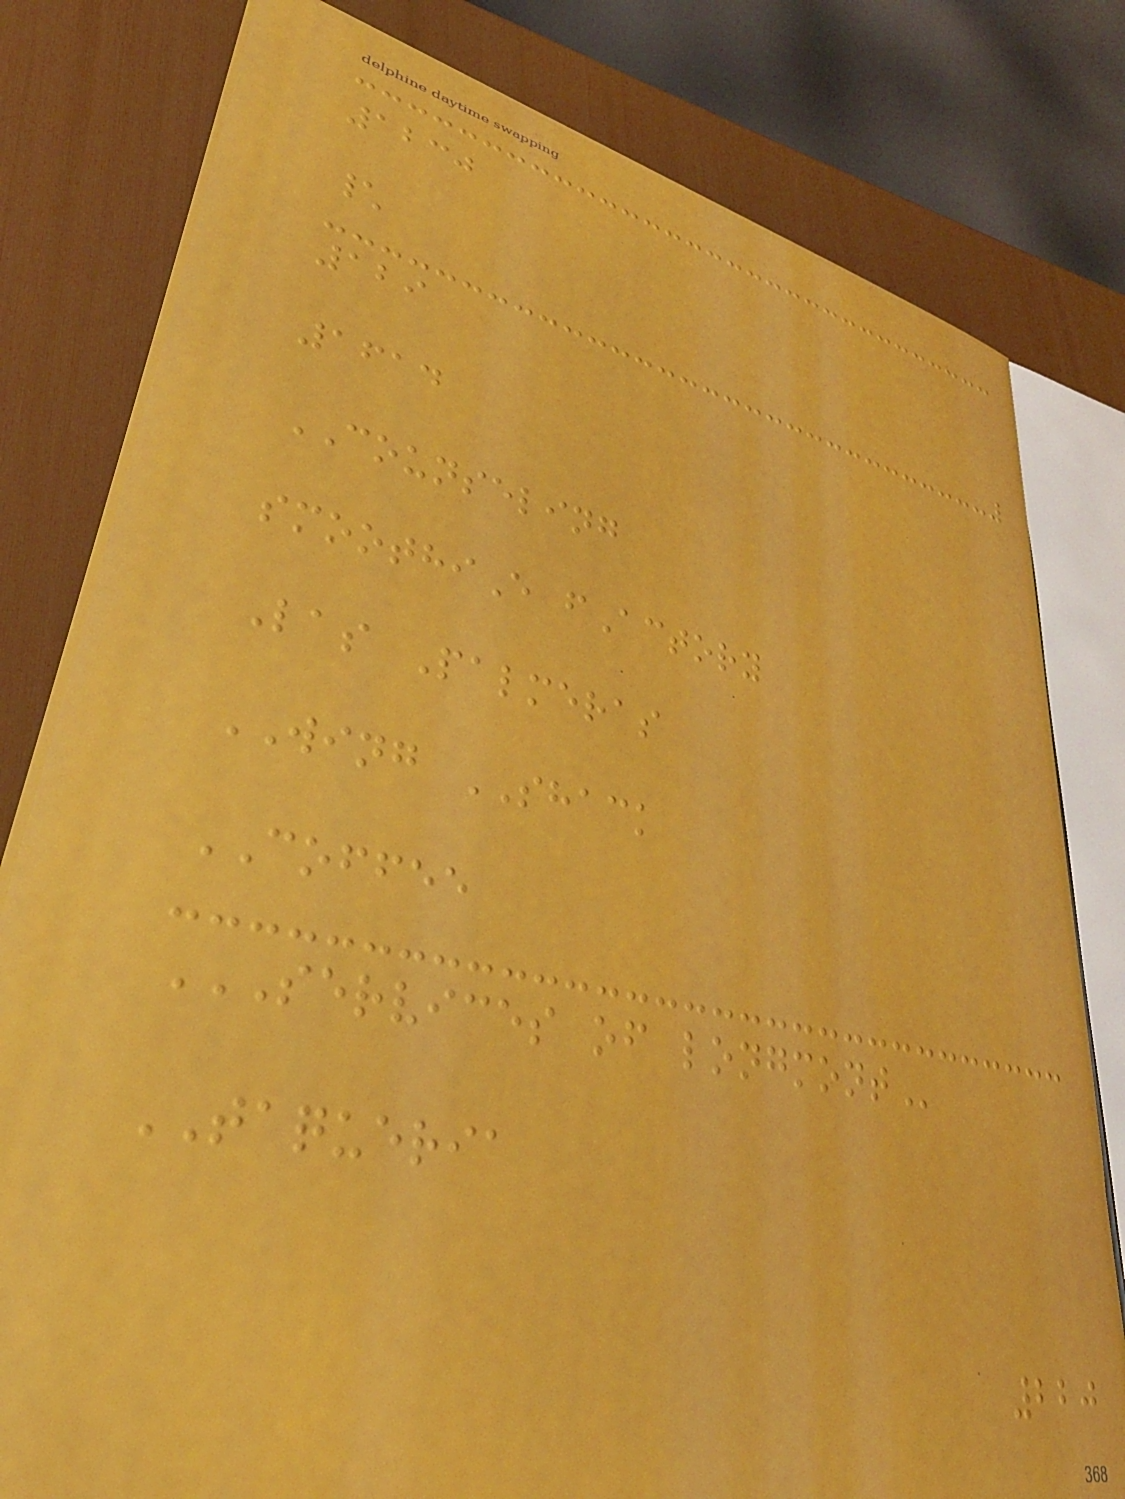1230
\
129
1614
COUNSELING
smoothiE fActory
Las Palmeras
WING SHACK
COFFEE
SERVICES OF LONGMONT
TAQUERIA
220
